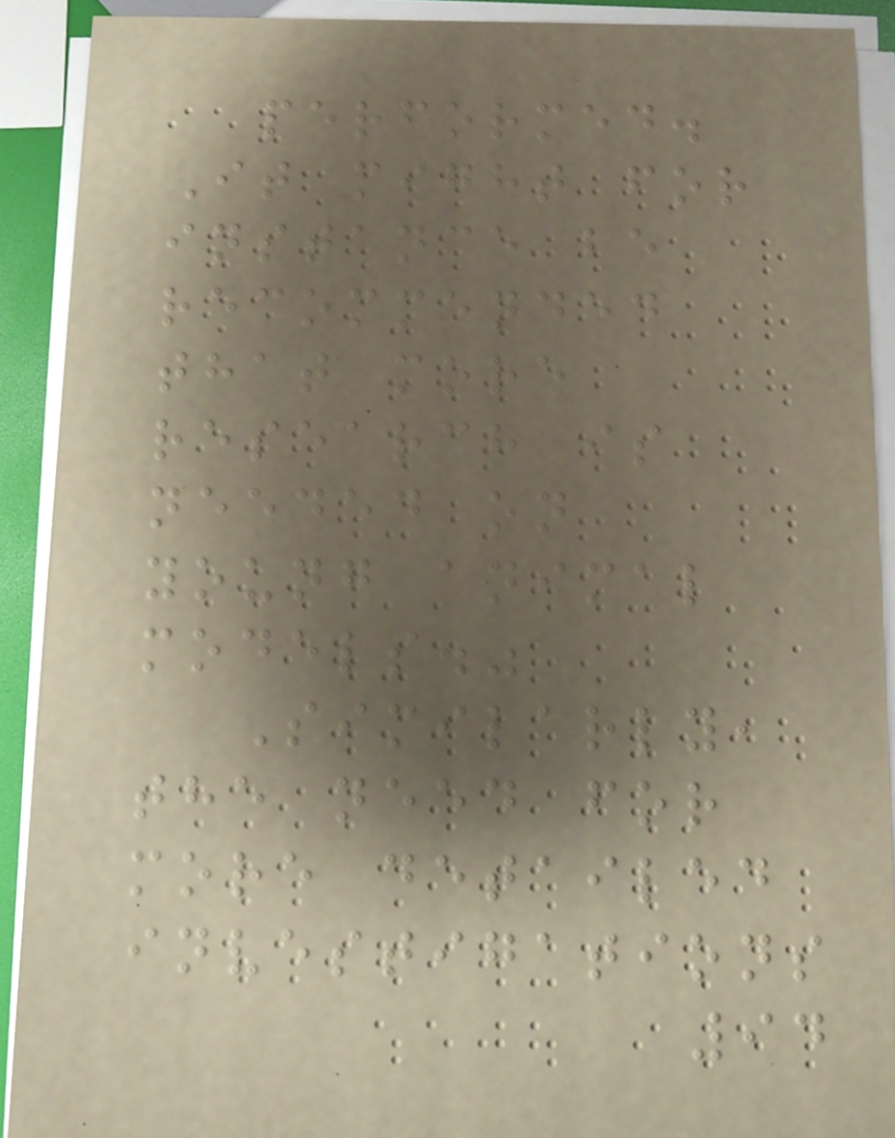performed.
It might for
instance be
recommended
that more
research is
needed on
young animal
models."
Similarly,
the need for
more detailed
investigations
94
